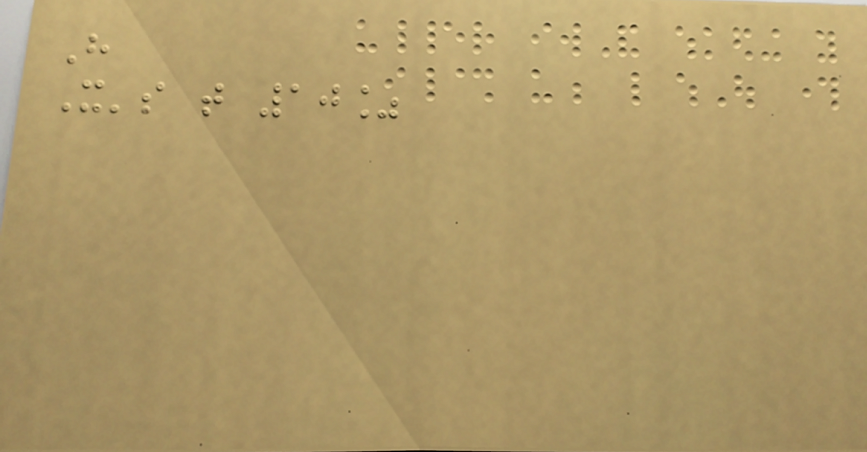Have
It's that 10%
